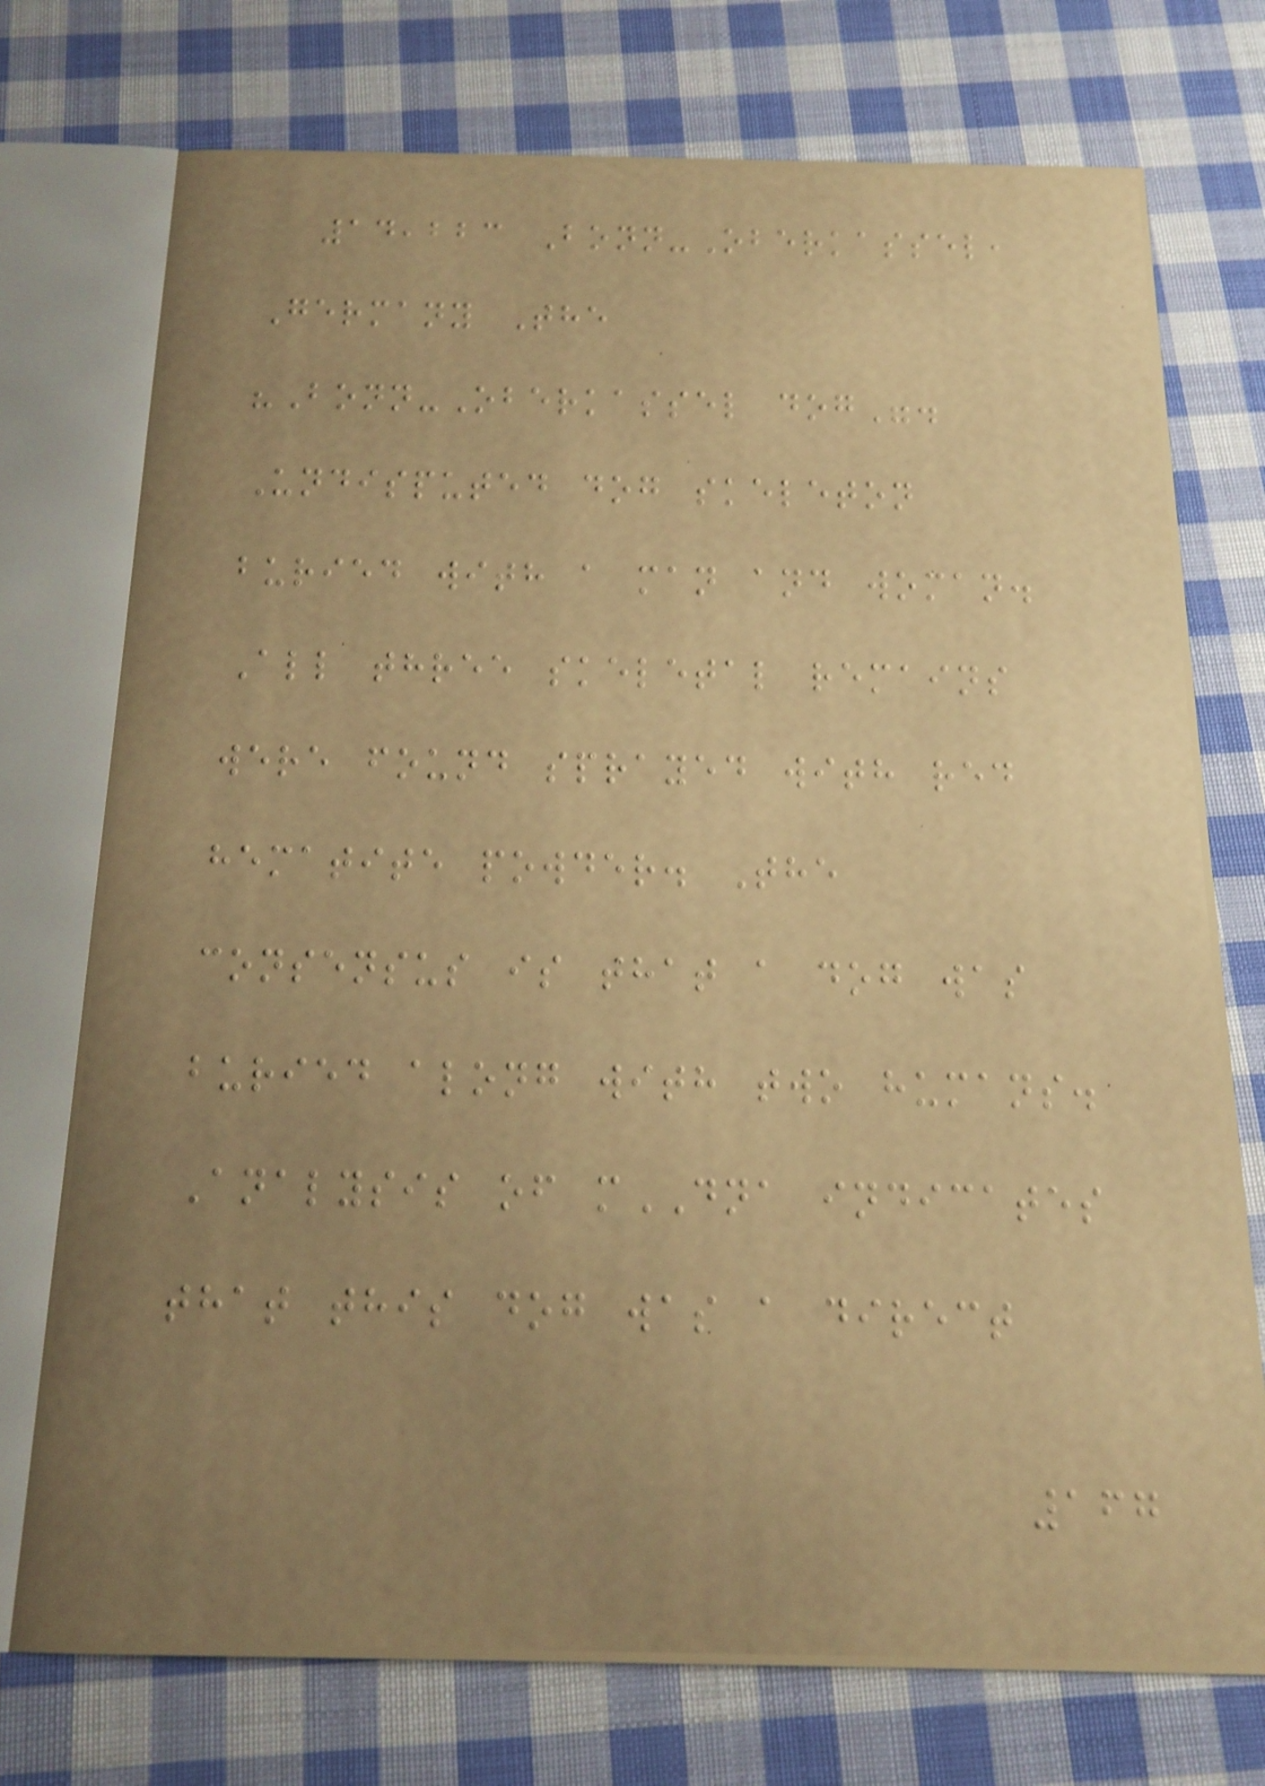14,223 Bonn-Oberkassel,
Germany The
"Bonn-Oberkassel dog".
Undisputed dog skeleton
buried with a man and woman.
All three skeletal remains
were found sprayed with red
hematite powder. The
consensus is that a dog was
buried along with two humans.
Analysis of mDNA indicates
that this dog was a direct
167
